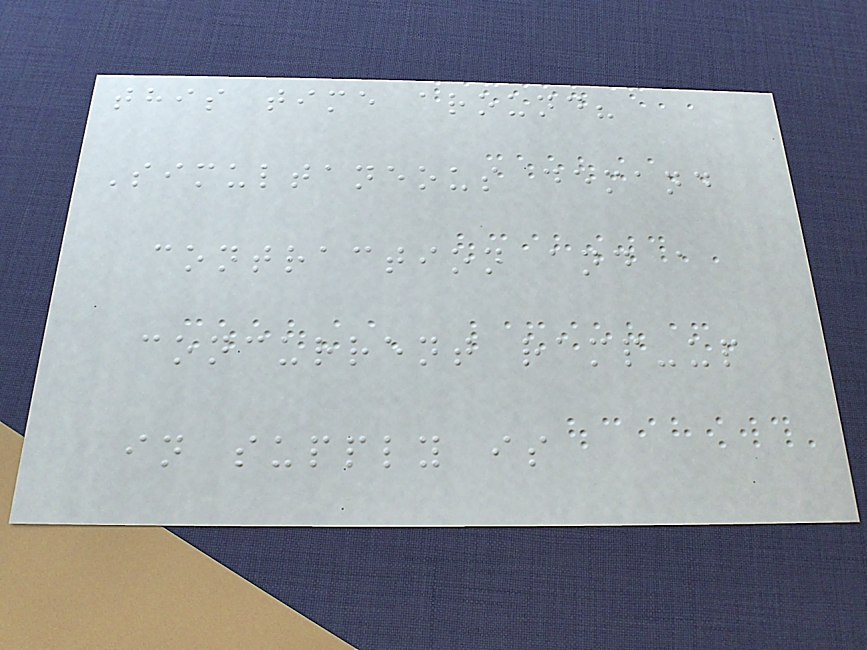this time around?
Simultaneous demand
contraction and a
concurrent ramp-up
in supply is
